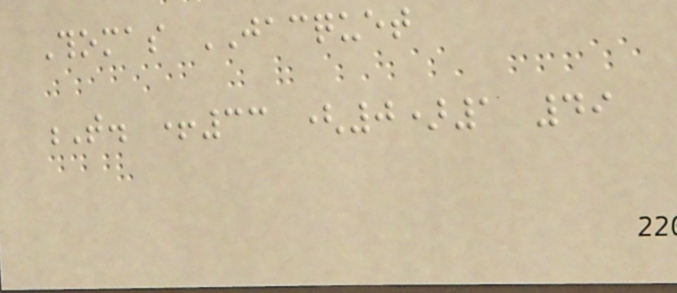Thomas JACQUET
T. +33 (0)1 49
